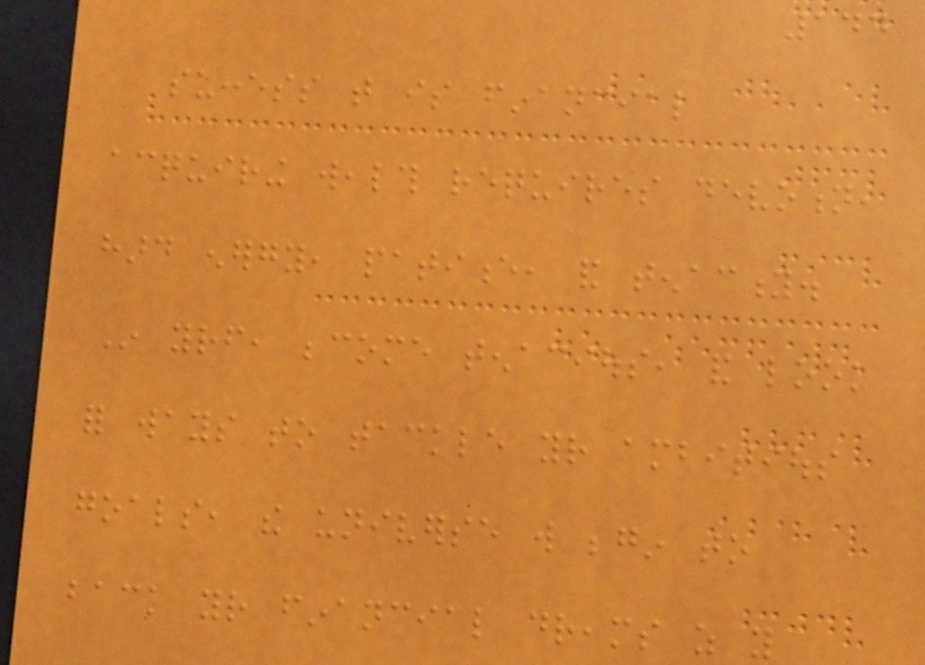144
success that is financial
acquiring wealth requires devotion,
hard energy, patience, and tenacity.
In yourself, become tenacious, and look
for ways to tackle your ambitious
goals, the universe will begin to
back your financial dreams as you
